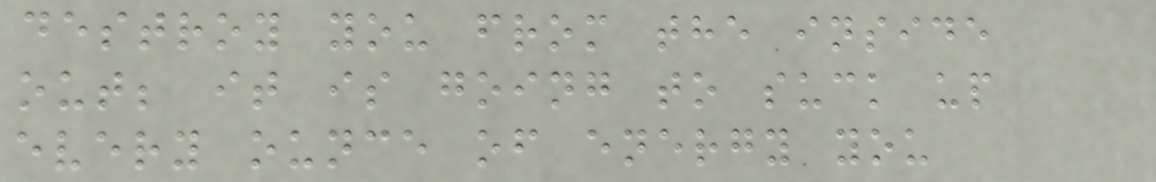destroy you from the inside
out; it is going to suck up
every ounce of energy you
